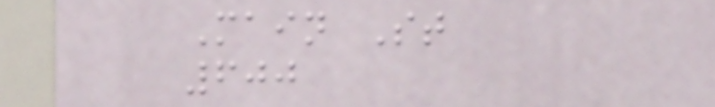Main St
600
